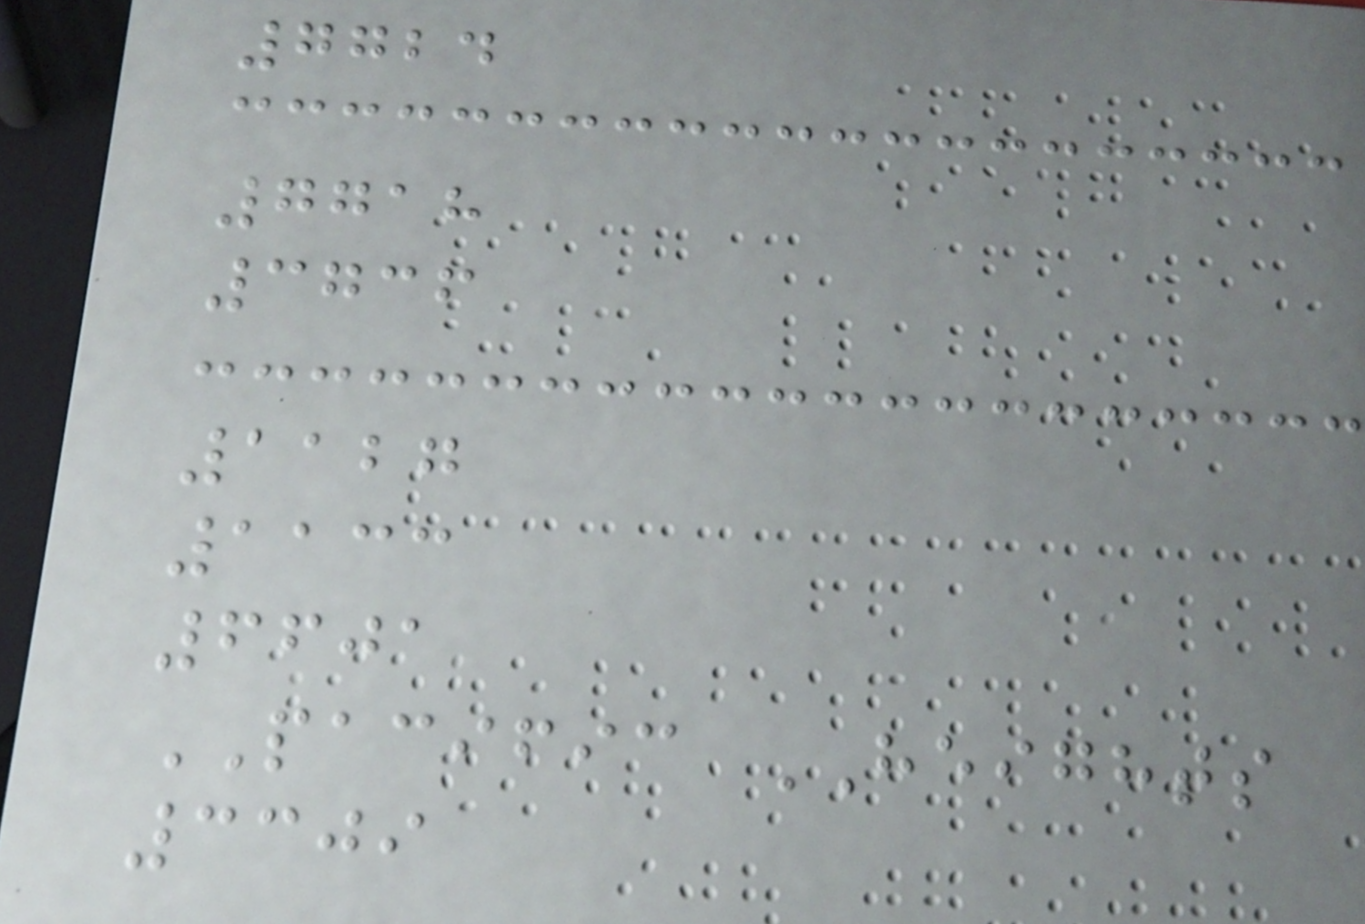7724
7718
3736
1127
1133
6601
PACIFIC HEIGHTS
3309
